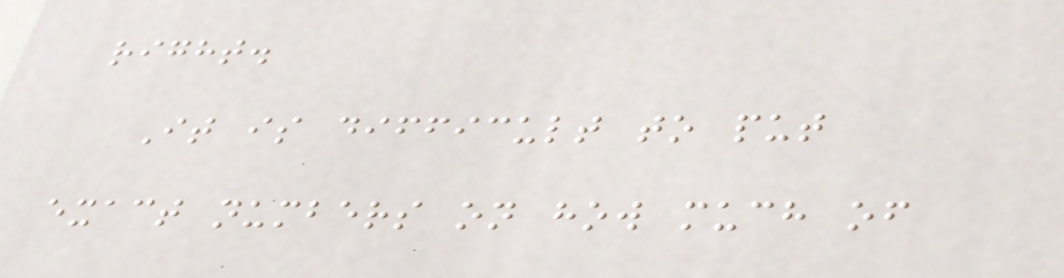right.
It is difficult to put
exact numbers on how much of
